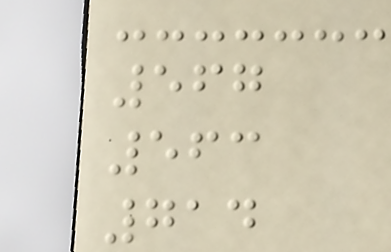567
563
714
